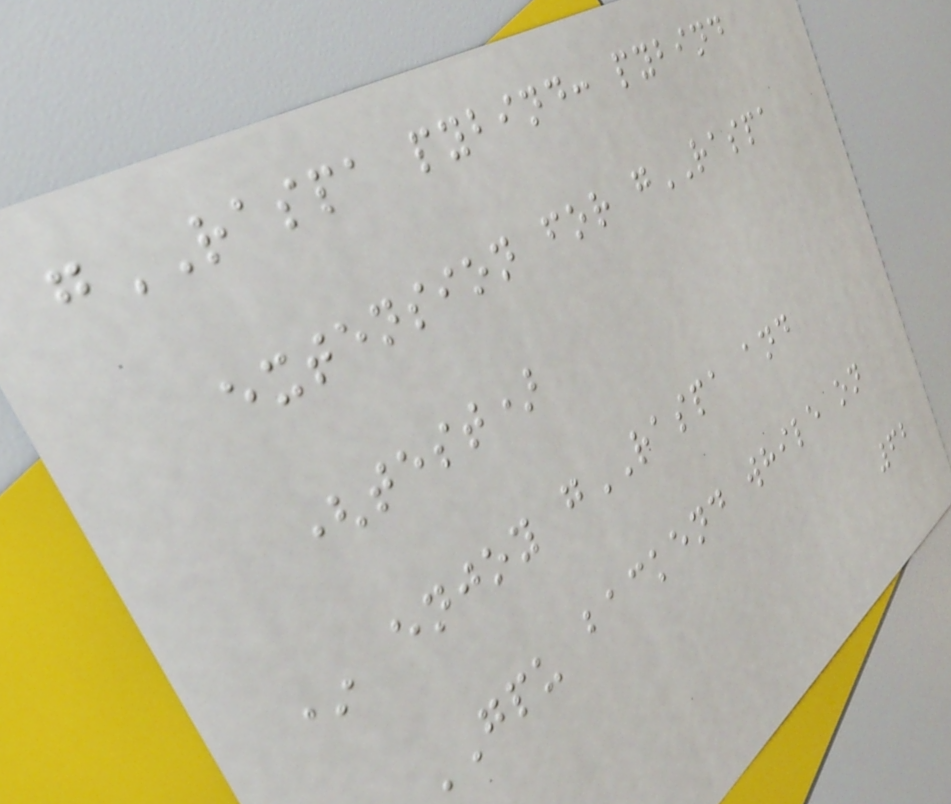gRASPA pybind: pybind
extension for gRASPA
(test)
* enjoy gRASPA and
GPU backend while on
62
